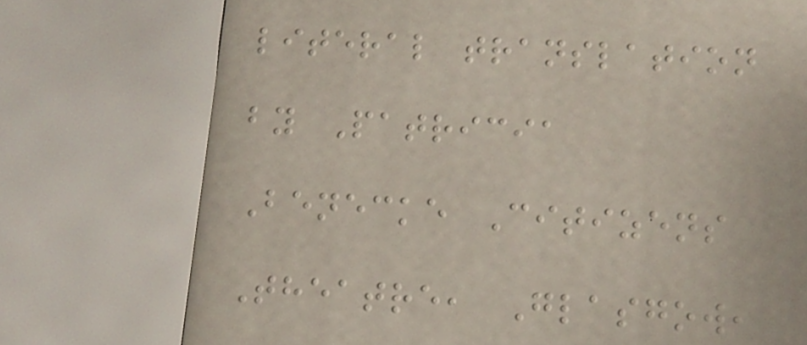literal translation
by Patricia
Benecke Citizens
Theatre, Glasgow,
